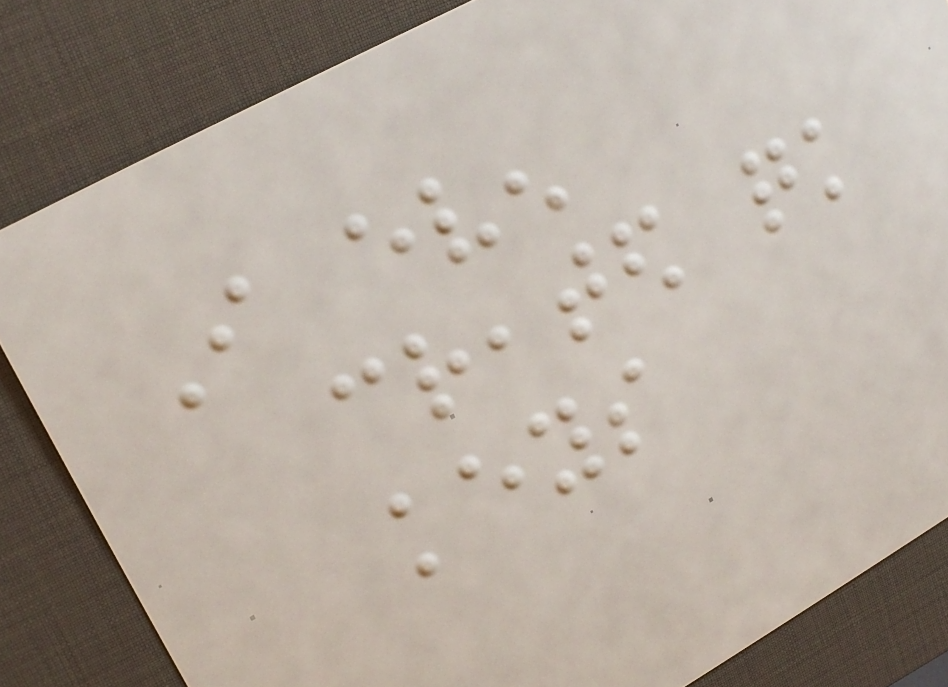I even
created quick
keys
